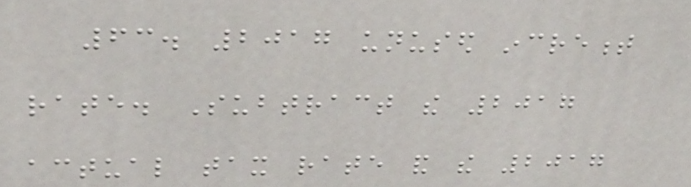63. 2017 unused increment
rate. Subtract the 2017
actual tax rate and the 2017
